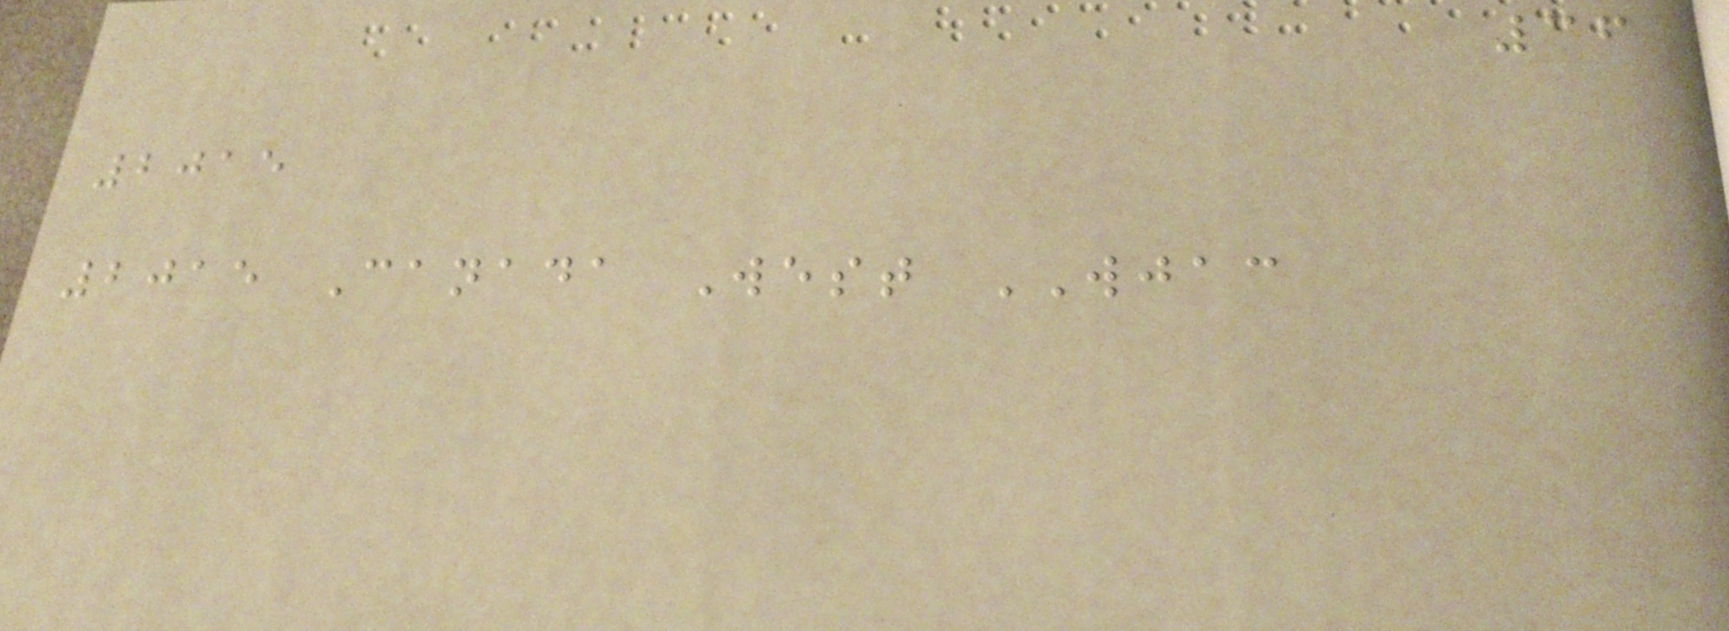36
2015
2015 Canada West WJAC
